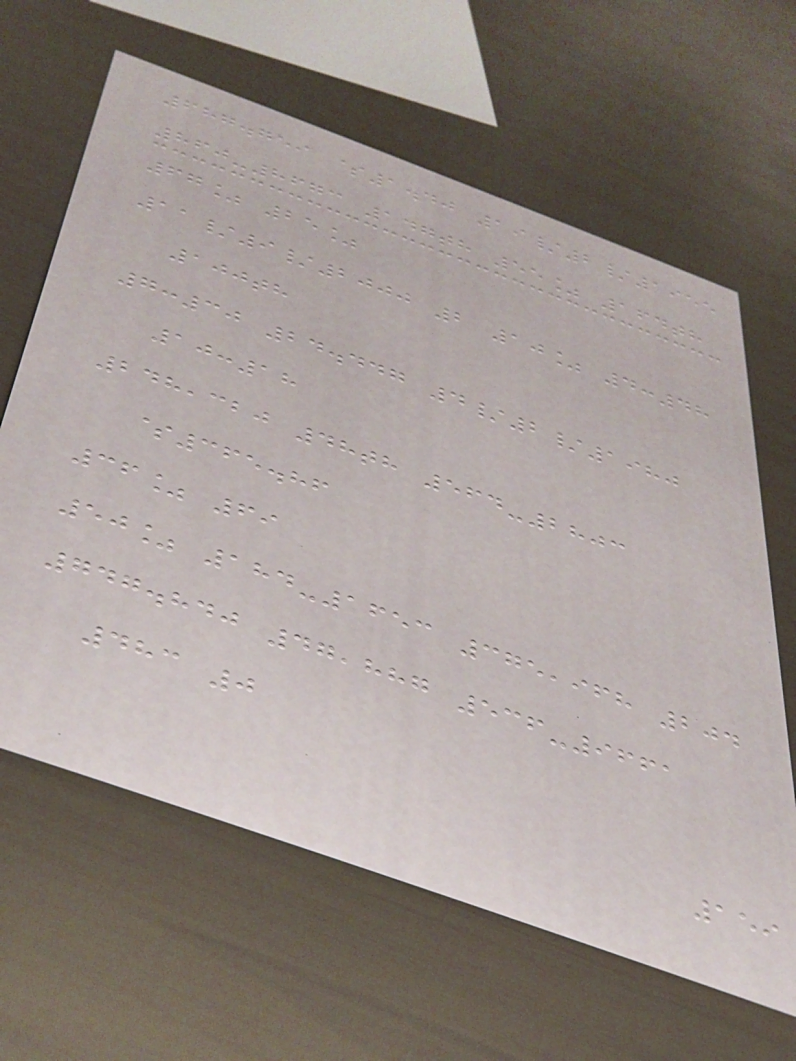687.759 $1.40 19/2/1955
860-8673 147th 55% 164th
67% 25%
11/9/2000 2 10% 4:48
100th
7:30 24.447 4/2/1980
10:18
248,320 48th 564-2803
$365.86
36% 69
50% 184-1653 375,968 204
747.840 47,887 536-9661
483 0
159
